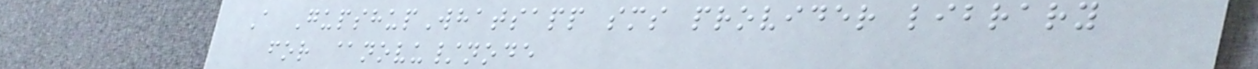A GupshupWhatsapp sms provider library
for @novu/node
